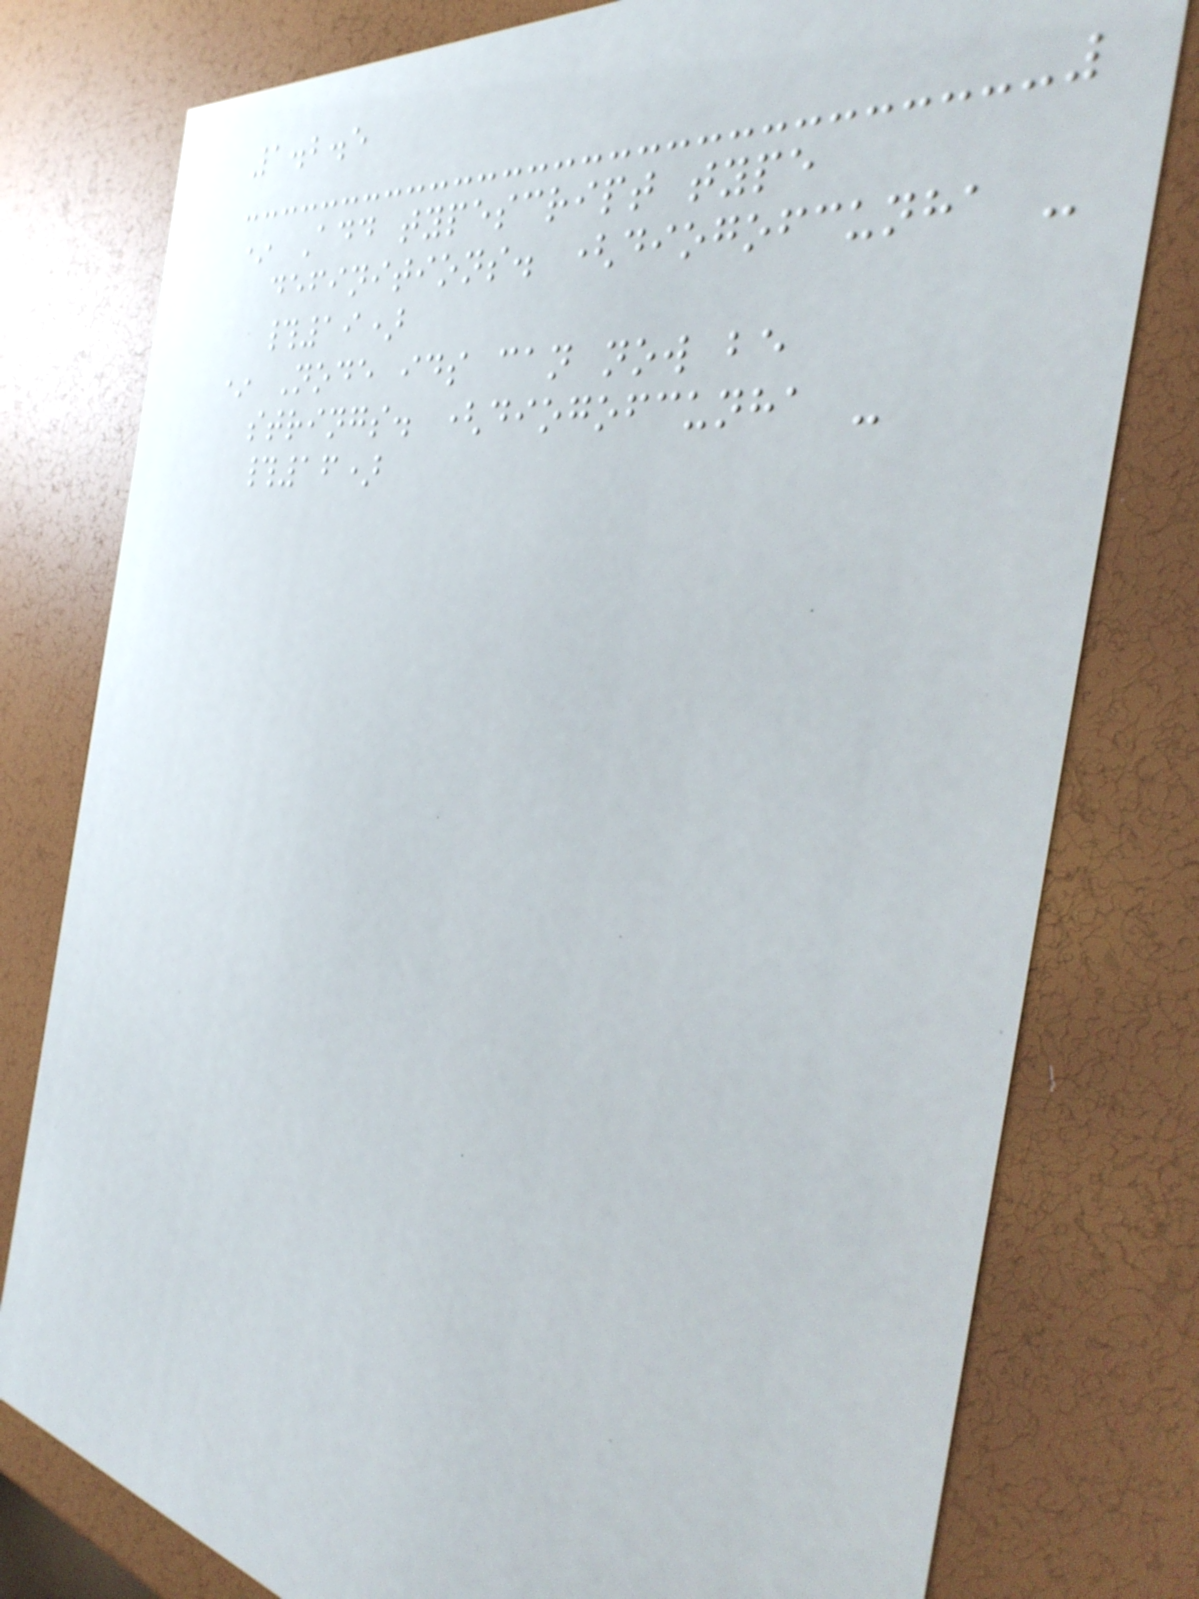1.2.5
* Add typescript type
definitions. (diogofcunha -
#19)
* Node ids can now be
strings. (diogofcunha -
#16)
